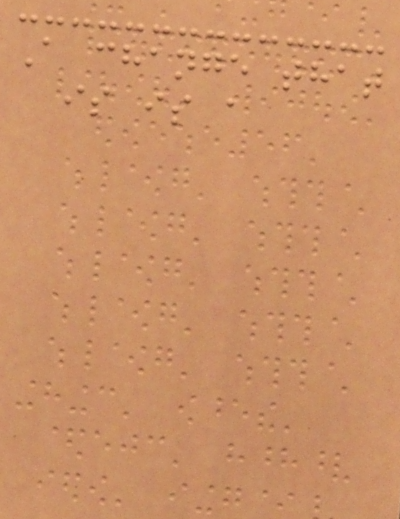A change that
is is a
